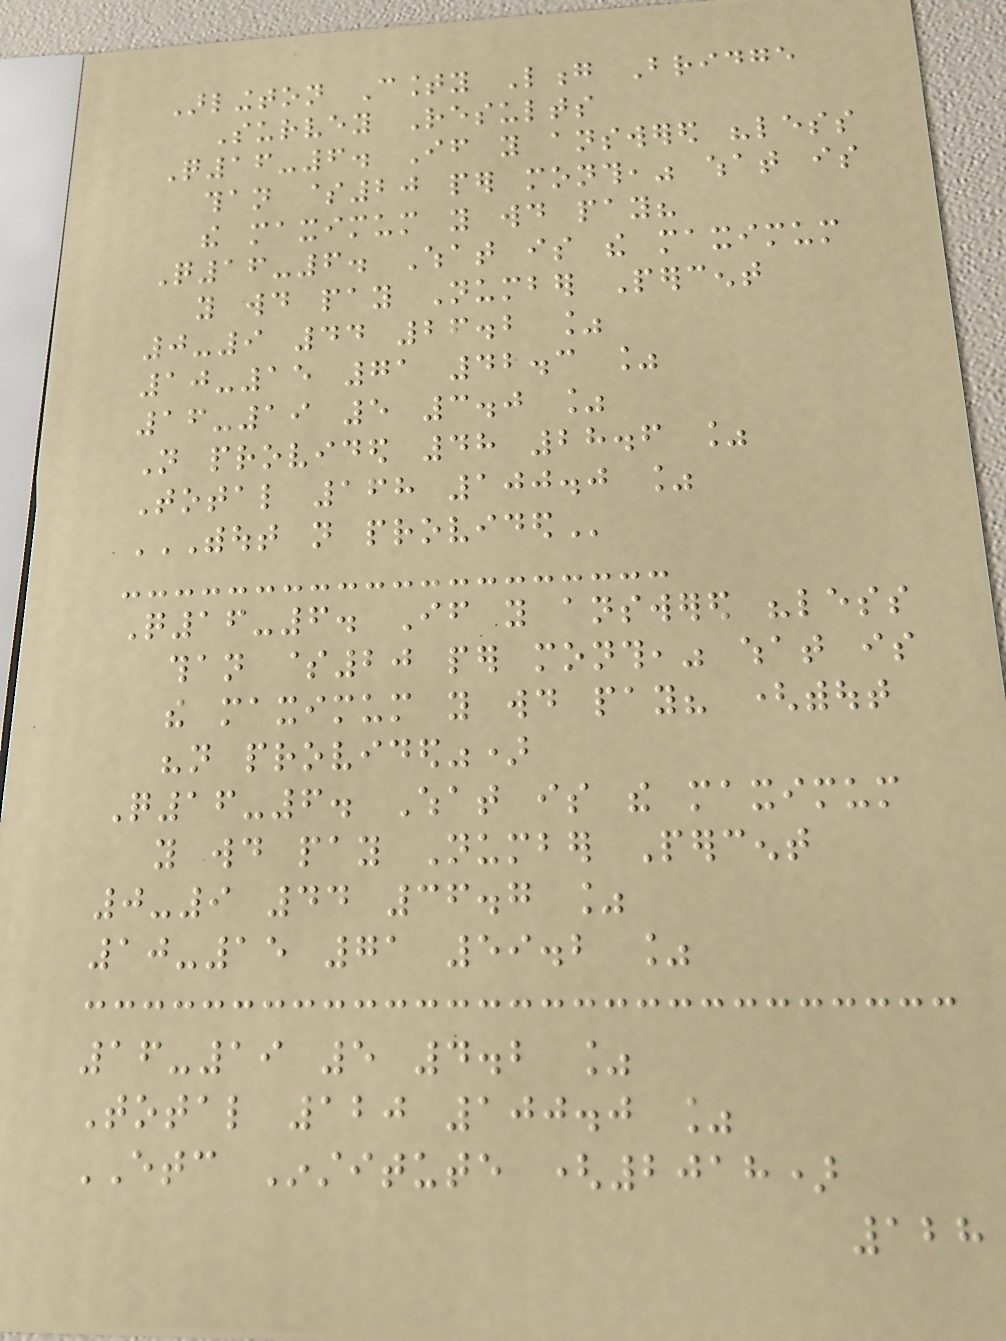Arlington County Long Bridge
Survey Results
Q16-6. If you answered "less
than $20 per month," what is
the maximum you would pay?
Q16-6. What is the maximum
you would pay Number Percent
0-9 44 26.2 %
10-15 71 42.3 %
16-19 5 3.0 %
Not provided 48 28.6 %
Total 168 100.0 %
WITHOUT NOT PROVIDED
Q16-6. If you answered "less
than $20 per month," what is
the maximum you would pay? (without
"not provided")
Q16-6. What is the maximum
you would pay Number Percent
0-9 44 36.7 %
10-15 71 59.2 %
16-19 5 4.2 %
Total 120 100.0 %
ETC Institute (2018)
128
